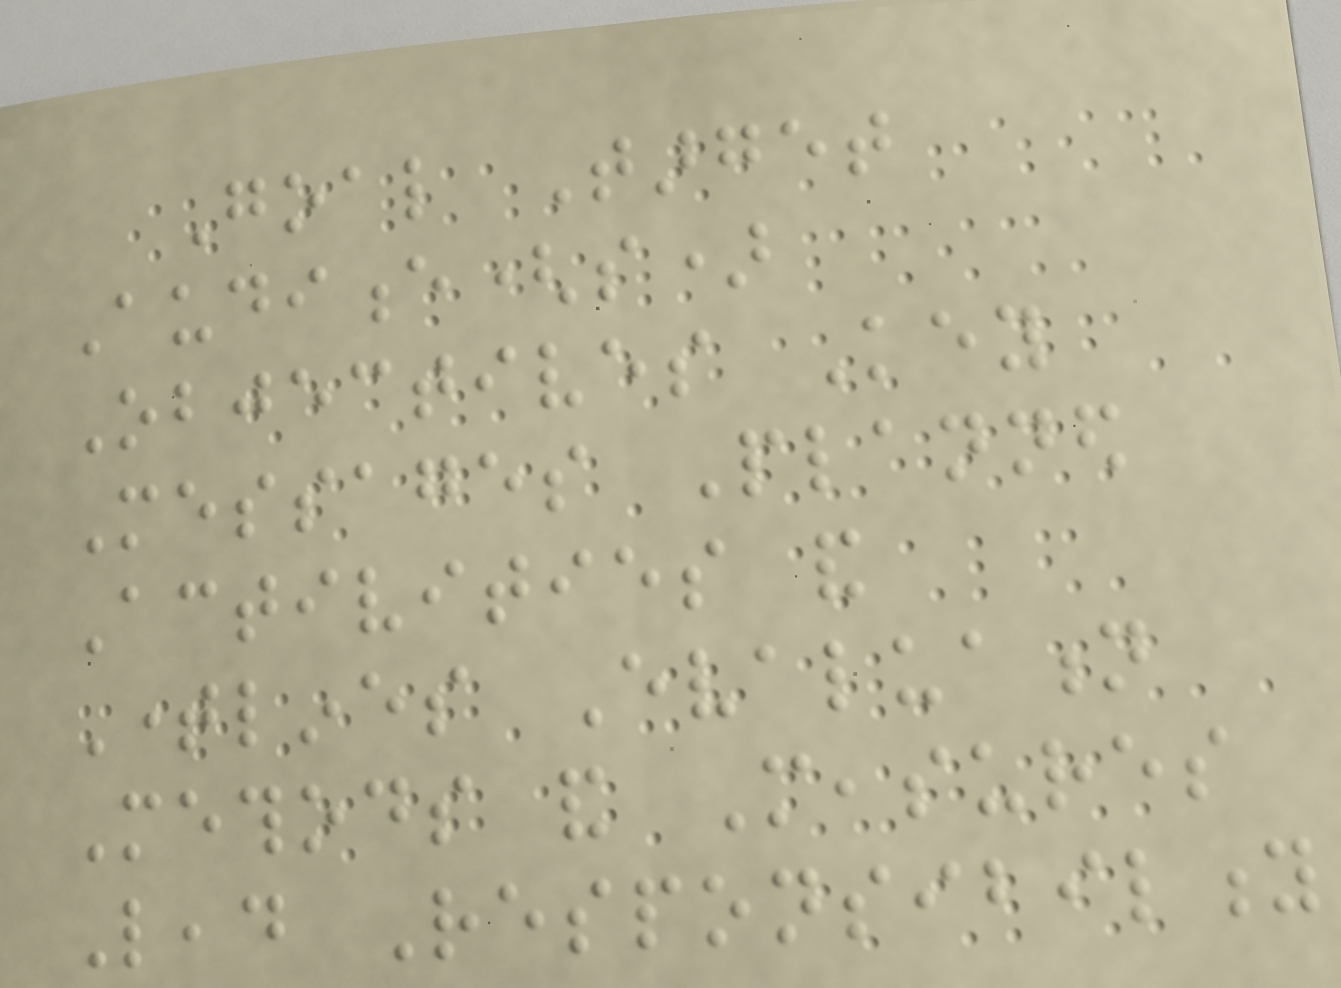Goal Target
Audience(s)
Objectives Key
Messages Planned
Activities and
Timelines Evaluation
Methods and Measures
Lead Responsibility
